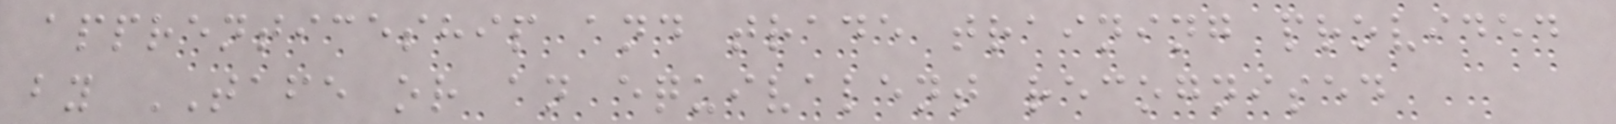apprenticeship and trade training provided
by TAFE or an equivalent recognised
